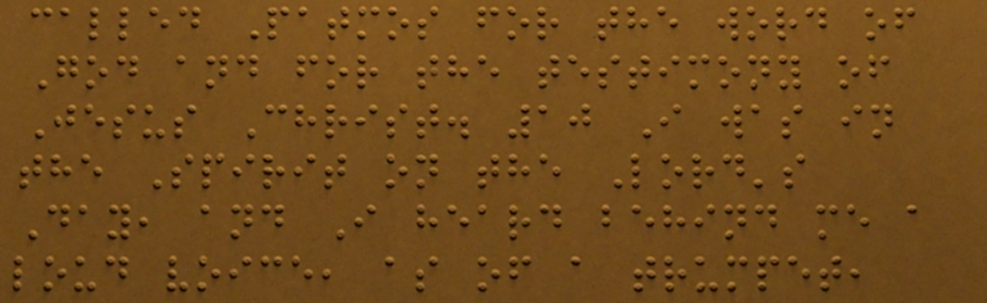called Patmos for the word of
God and for the testimony of
Jesus Christ. 10 I was in
the Spirit on the Lord's
Day, and I heard behind me a
loud voice, as of a trumpet,
